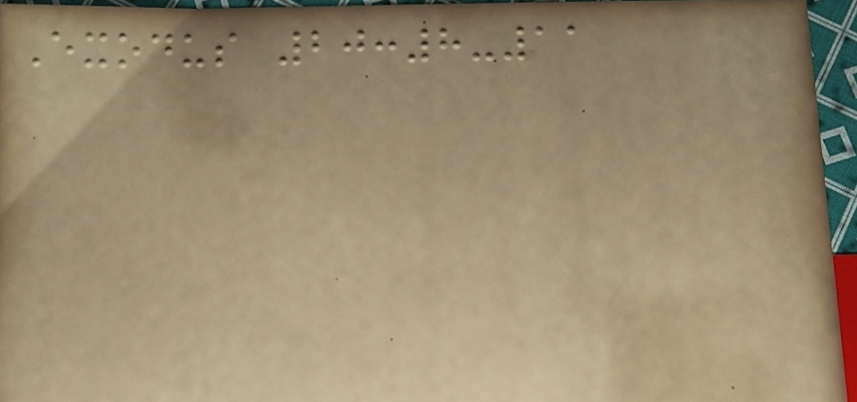Exodus 20:8-11
